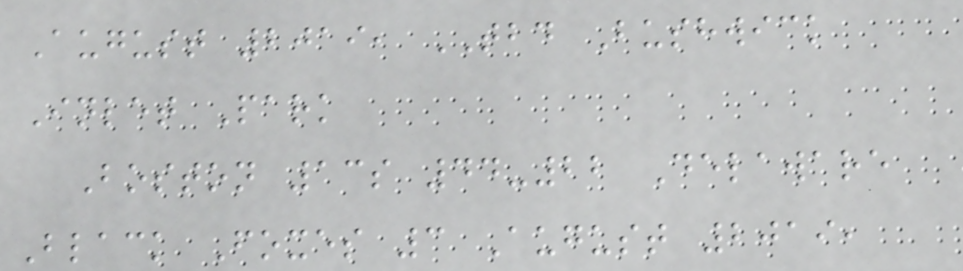August 2019, TBD Bushwick
Inlet Park
Boston 13s 44-22 Delaware
Black Foxes 3 August 2019,
